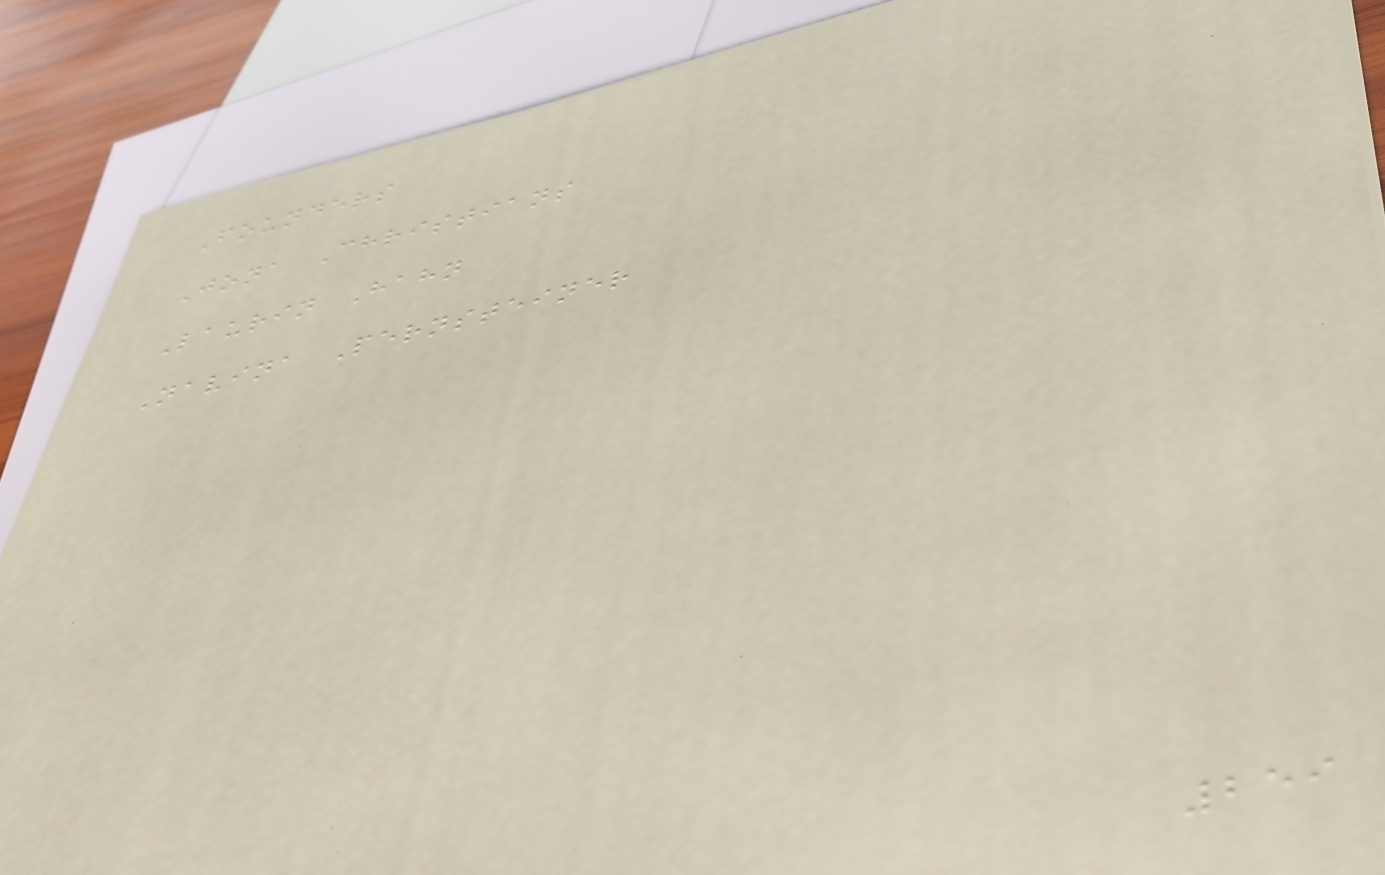Founders
Jona Christians
Laurin Hahn
Navina Pernsteiner
259
